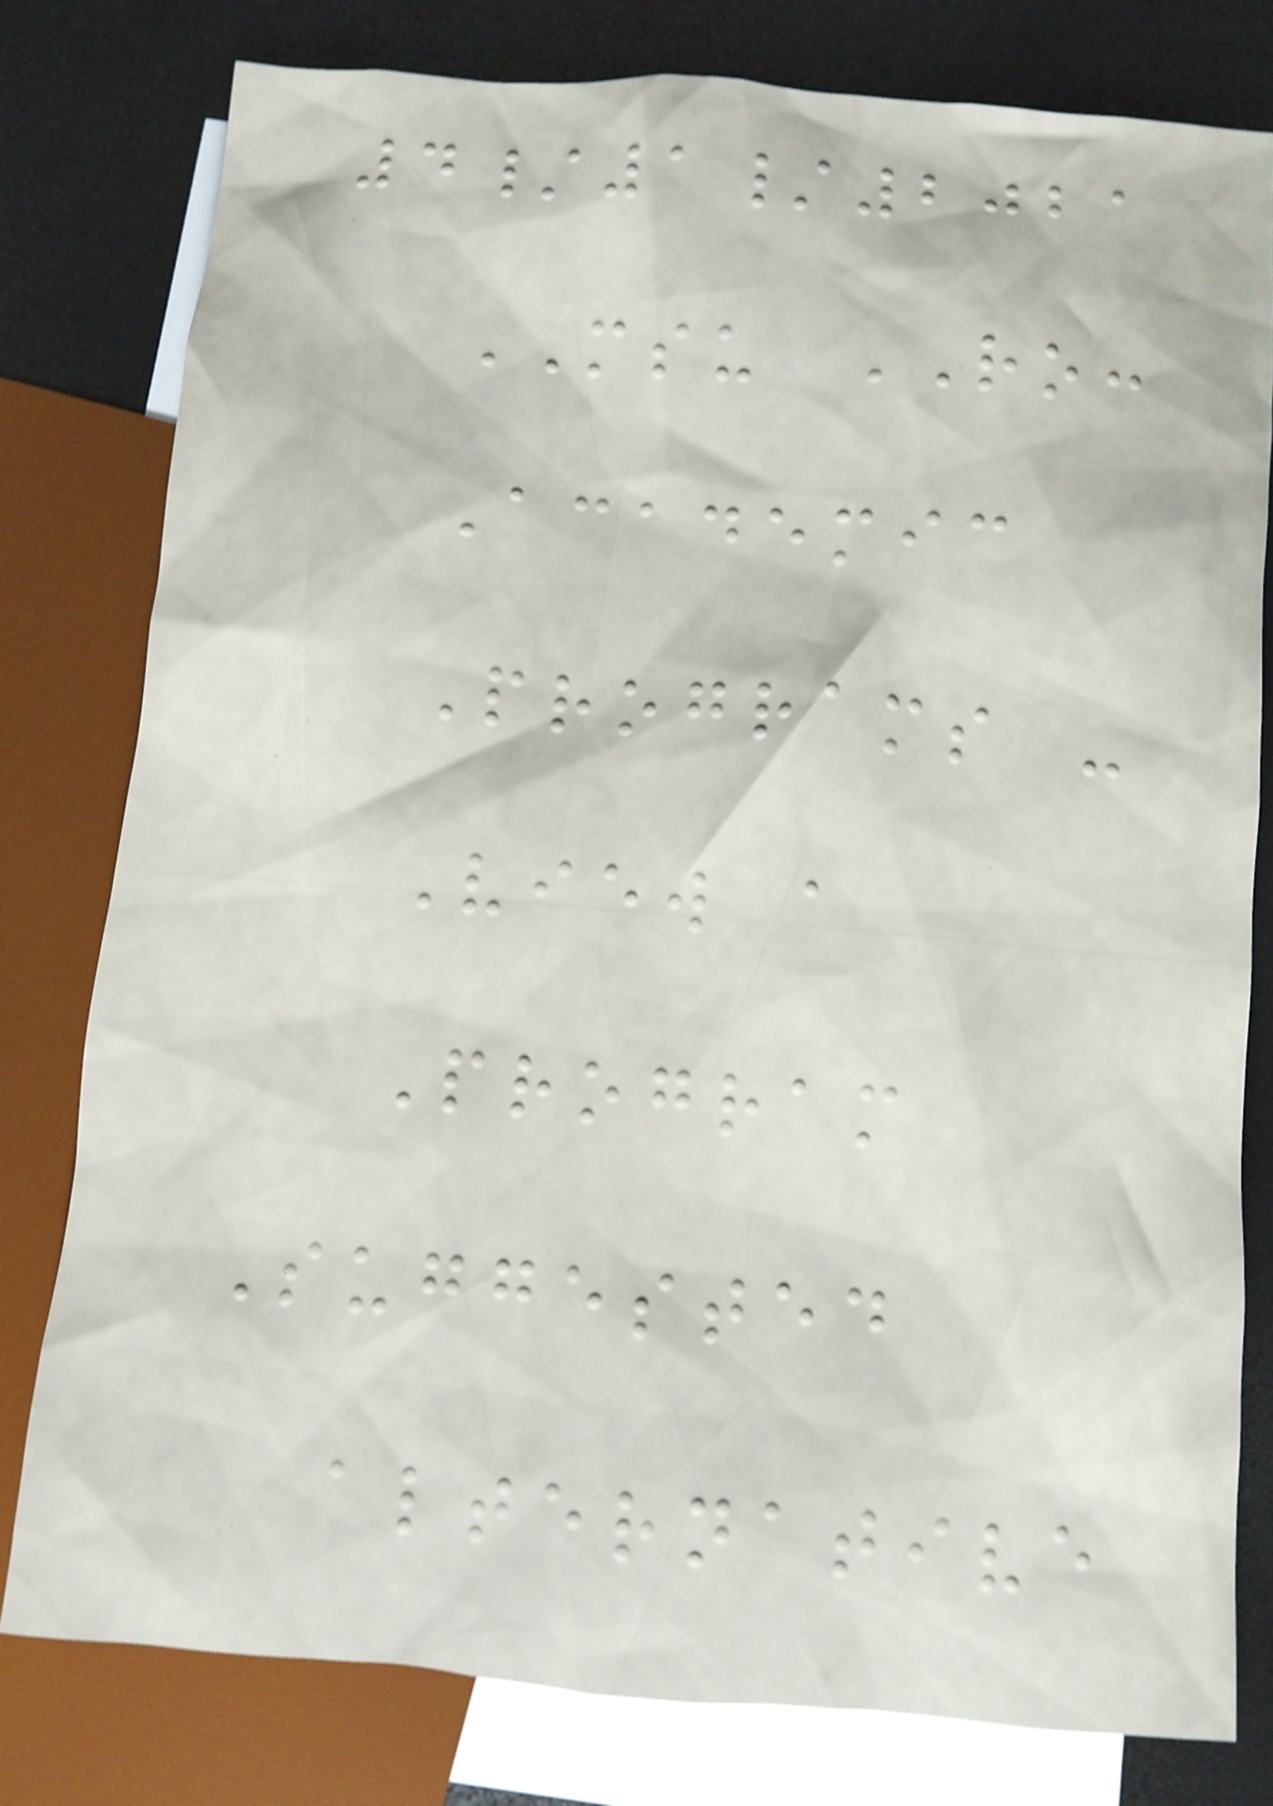4/1/2021
MSU RO:
Academic
Programs -
View a
Program
Suggested
alternative
